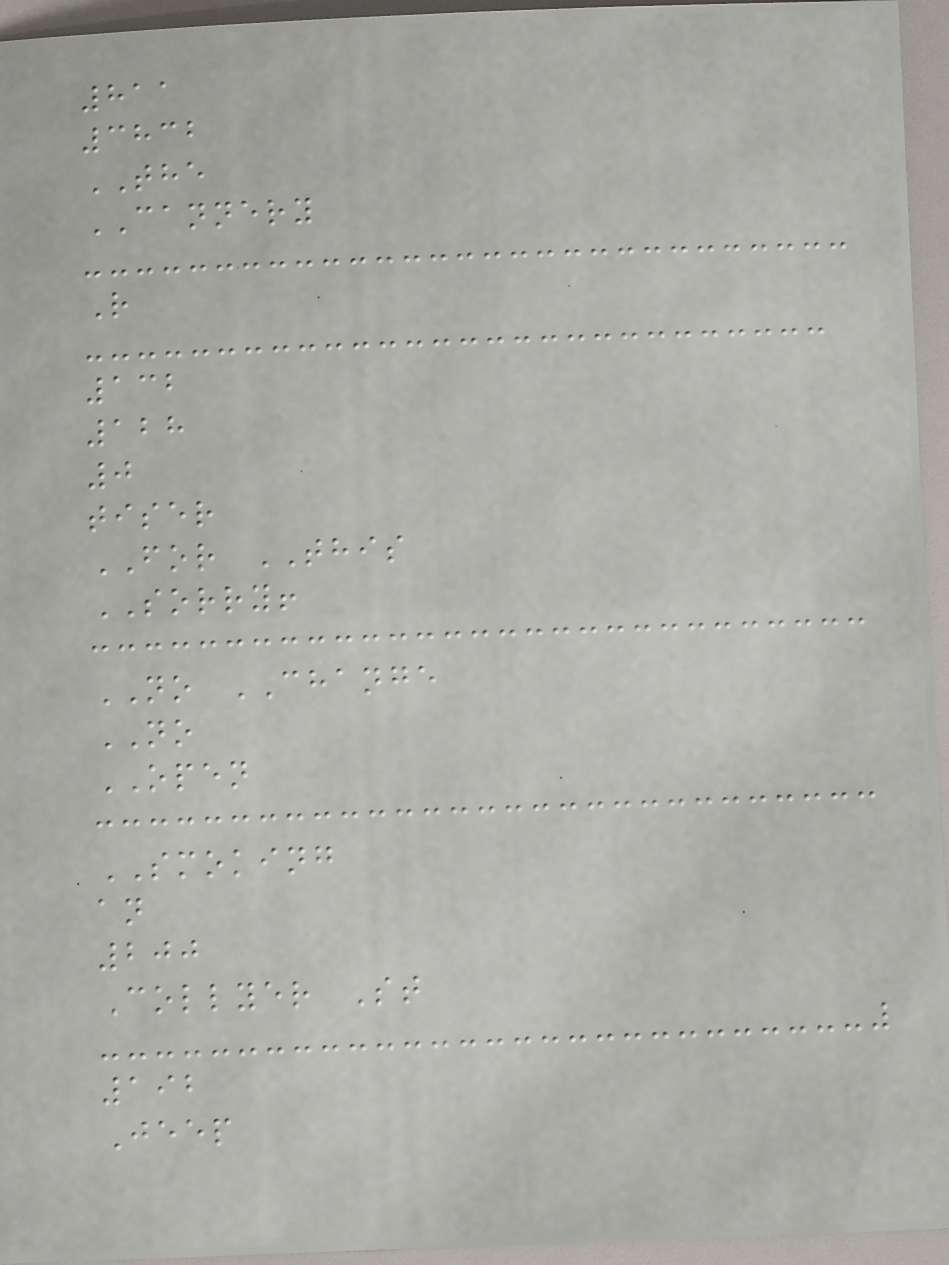811
3832
THE
CANNERY
R
132
128
0
tiser
FOR THIS
SORRY!
NO CHANGE
NO
OPEN
SMOKING
an
200
Collyer St
192
Jeep
